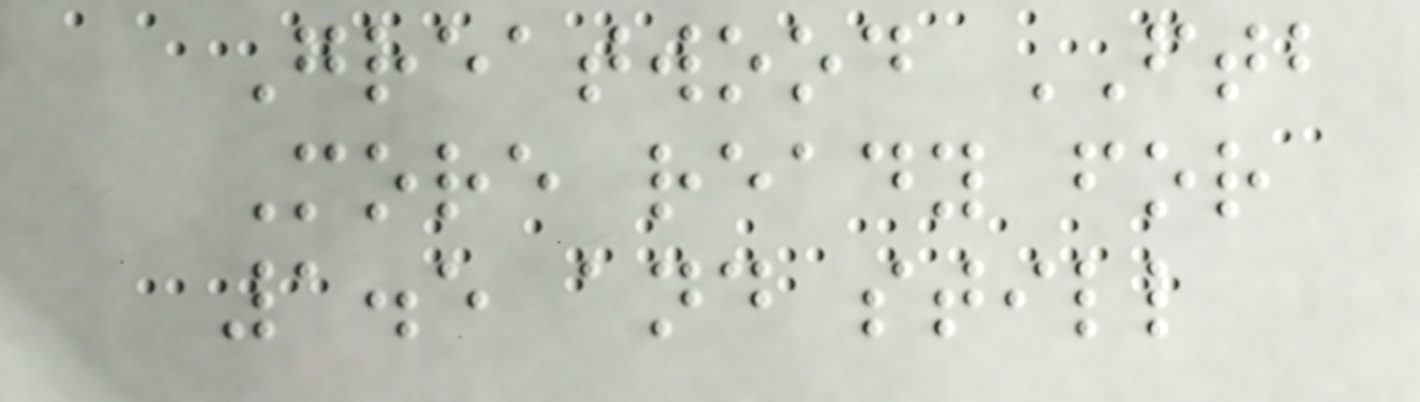Greatwood FTB
More ready for
1.5 and still
